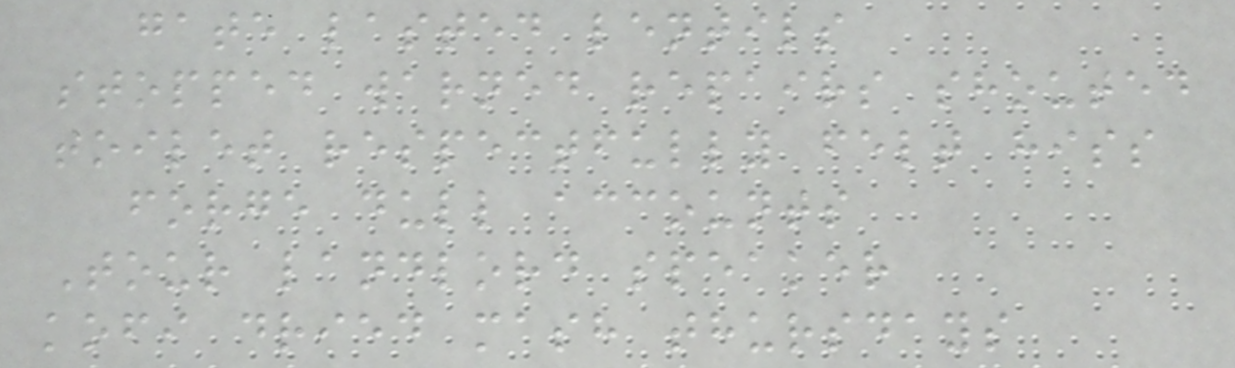gate lasted lentils
stopped warned repairs shouted
toilet respectfully felt hiss
forge dull accounts
Tour landlord speaker
kofi dried mash thursdays
